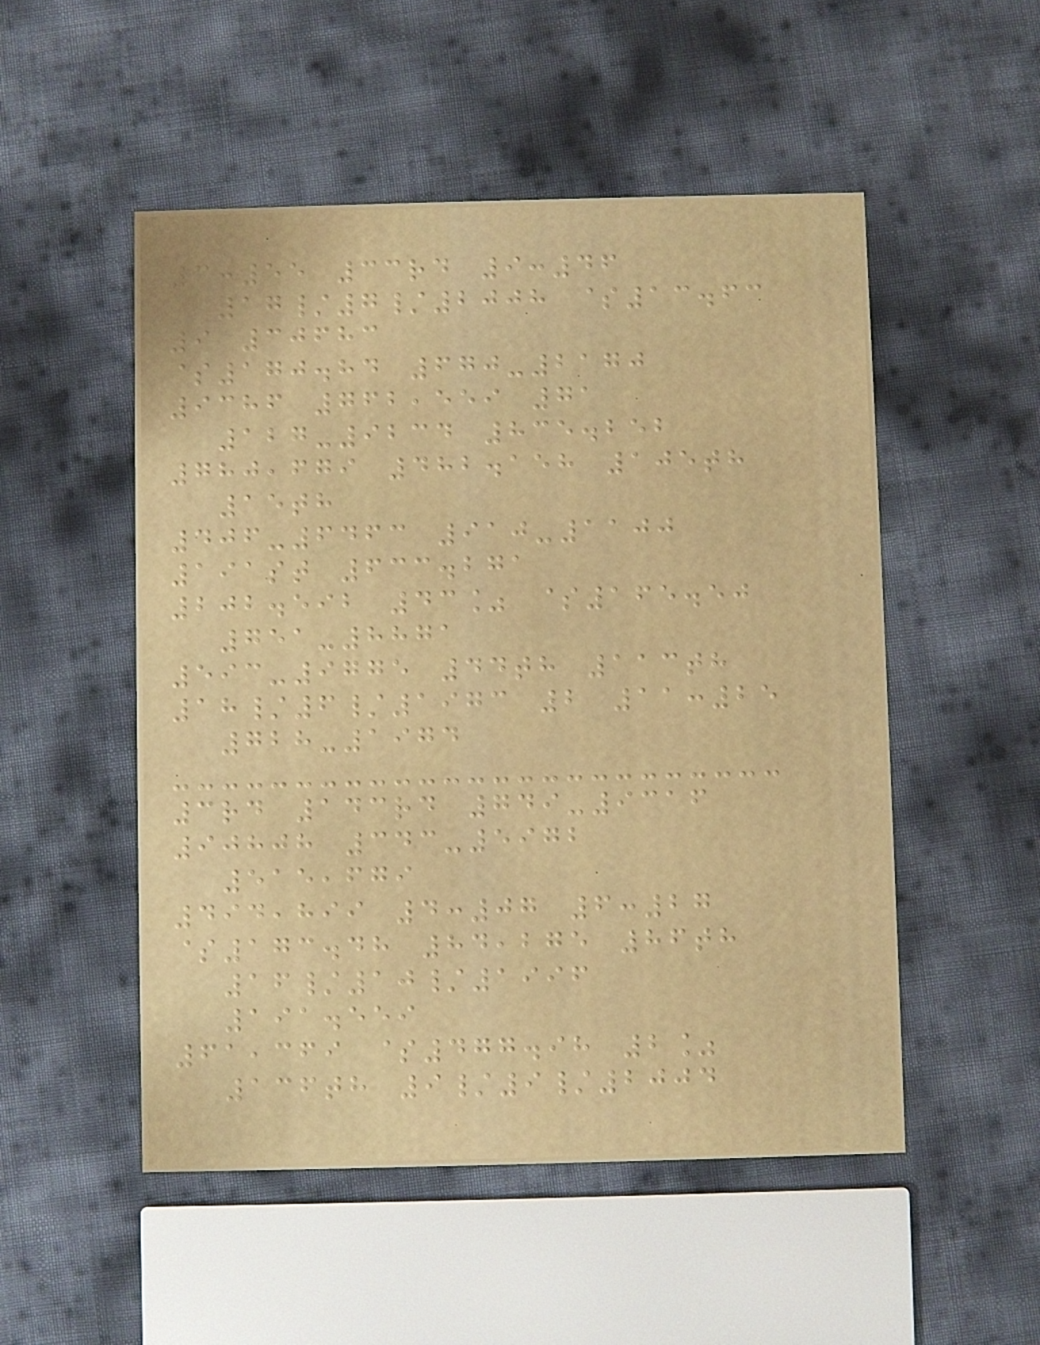3:55 33rd 9:46
17/7/2008 $13.63
9 30683
$170.84 670-2170
9386 762,559 71
127-9234 835.252
780,679 482.158 105th
15th
406-6463 910-1100
191st 633.271
202.592 43% $165.50
751-8871
593-9775 44th 113th
18/6/1973 2 11:25
728-1974
3rd 143rd 749-9316
90808 343-5972
515,679
494,899 4:07 6:27
$173.48 84,275 86th
16/10/1996
191.559
61,369 $477.98 2%
136th 9/9/2004
